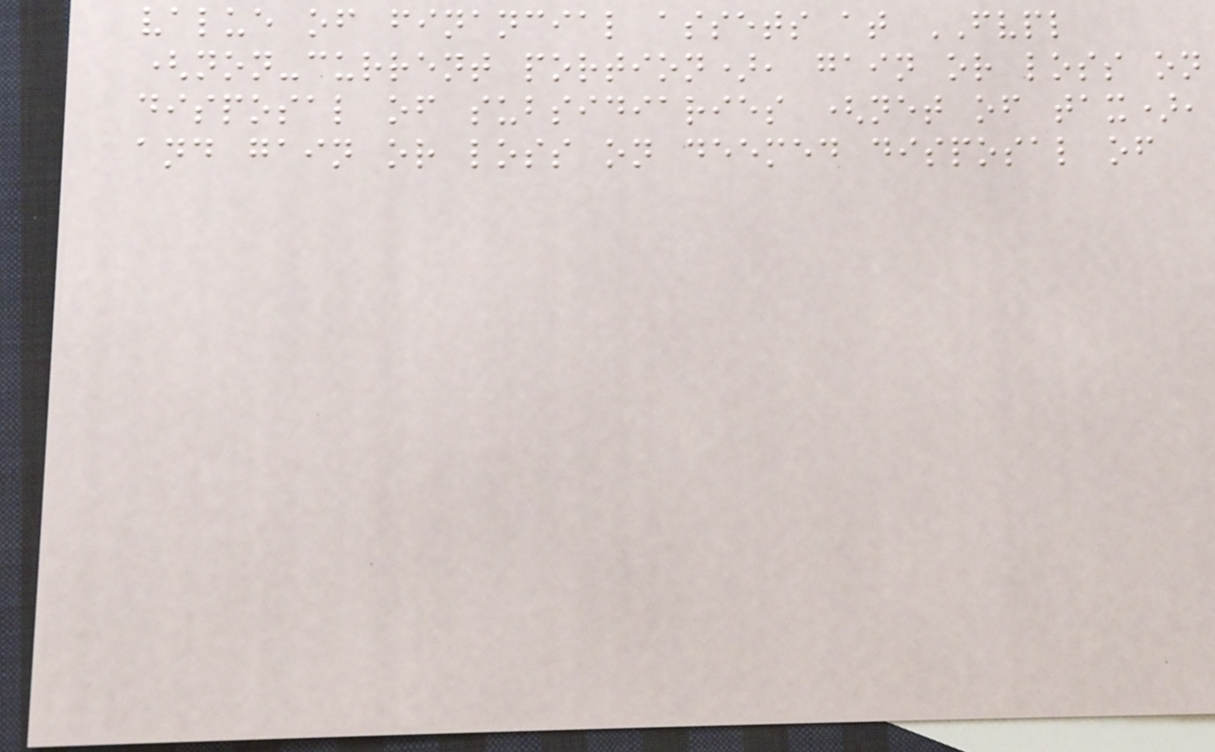value of financial assets at FVPL
(non-current portion), gain or loss on
disposal of subsidiaries (net of tax),
and gain or loss on deemed disposal of
